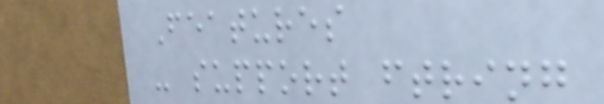Features
- support ftring
